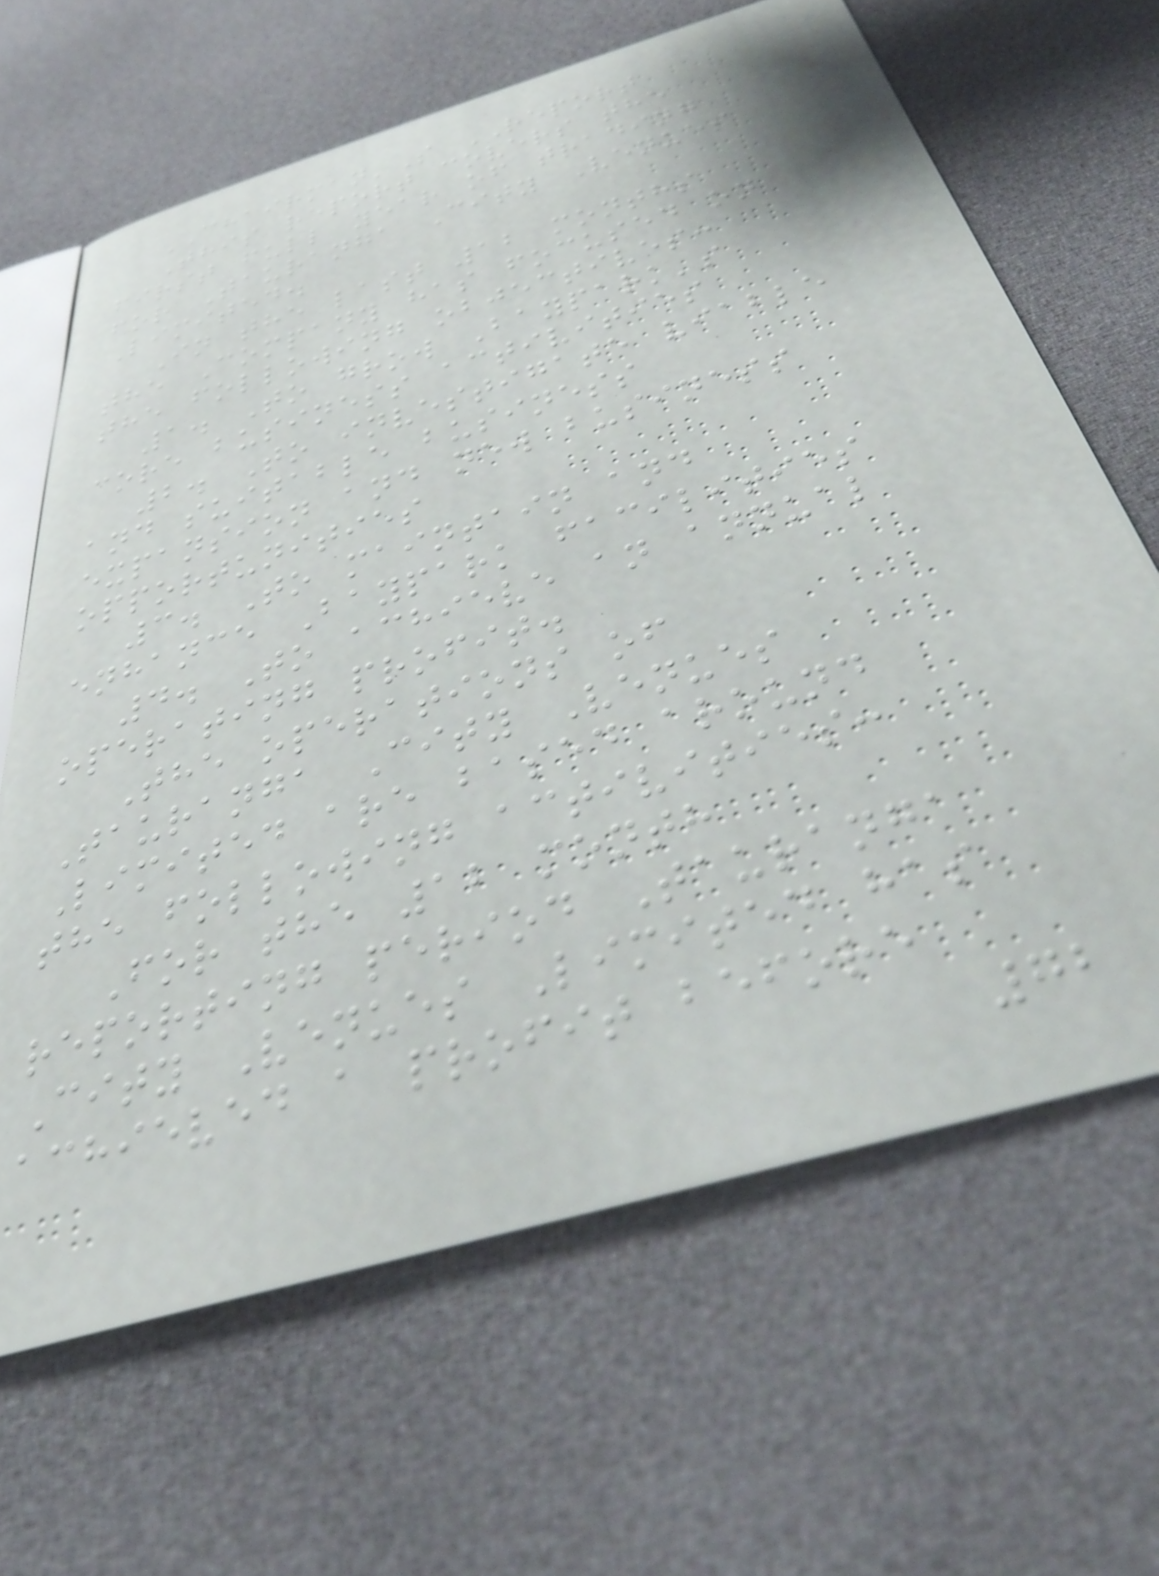CHAIRMAN'S REPORT
This report covers the
first full year of trading
for Tauranga City Venues
Limited.
In the last 12 months
the Company has focused on
the following objectives:
1. To grow Baypark's
core business activities
2. To investigate viable
and suitable business
expansion and new business
opportunities
3. To maintain and
enhance Baypark facilities
4. To achieve an annual
operating profit.
The operations of
Tauranga City Venues
Limited are based around
the following activities:
For the 12 month
reporting period Tauranga
City Venues Limited has
achieved a profit before
72
